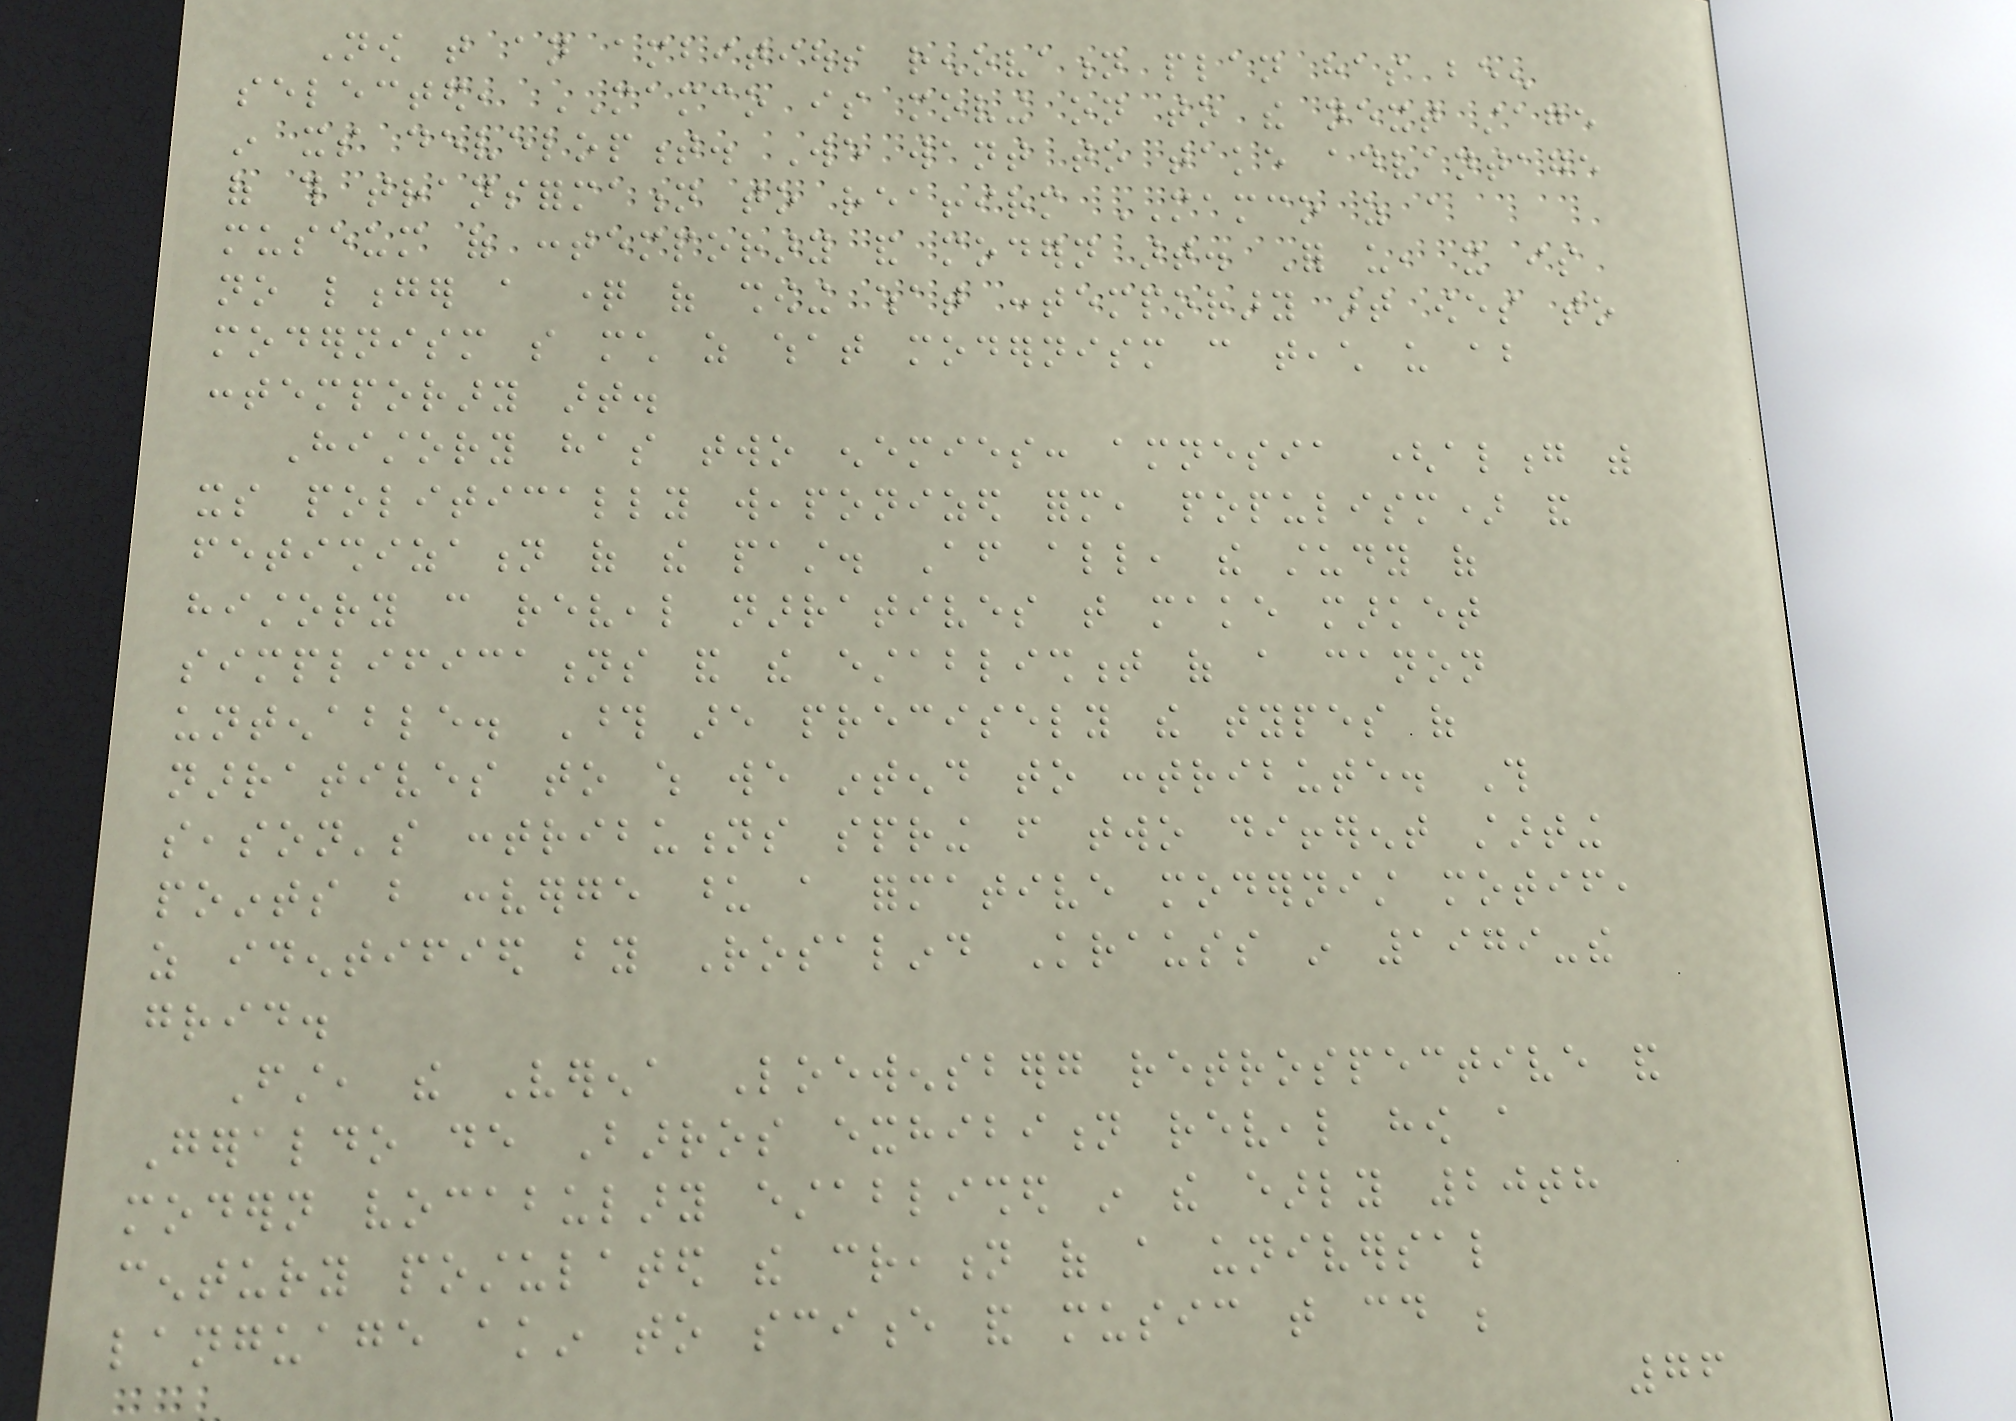Now that an ambitious renovation plan has been
selected, MAMCO is moving on to the next stage
in its development. We want to take advantage
of this transformation to reaffirm MAMCO as a
museum of contemporary and modern art. For us, it is
no longer a question of showing what contemporary art owes to
modernism so much as what modernism can teach us about
contemporary art.
History has two enemies: amnesia (along with
its politically weaponized form, populism) and
fetishization of the past. After all, the study of
history can reveal narratives that make market
simplifications and the establishment of a canon
untenable. Those are precisely the types of
narratives to which we intend to contribute. This
season's contributions spring from two different starting
points but converge upon a formative modernist motif,
as identified by Rosalind Krauss in 1979-the
grid.
First, the Verena Loewensberg retrospective and
Geraldo de Barros exhibition reveal how a
modern vocabulary established in the early 20th
century postulated the creation of a universal
language akin to science and music that could be
76
